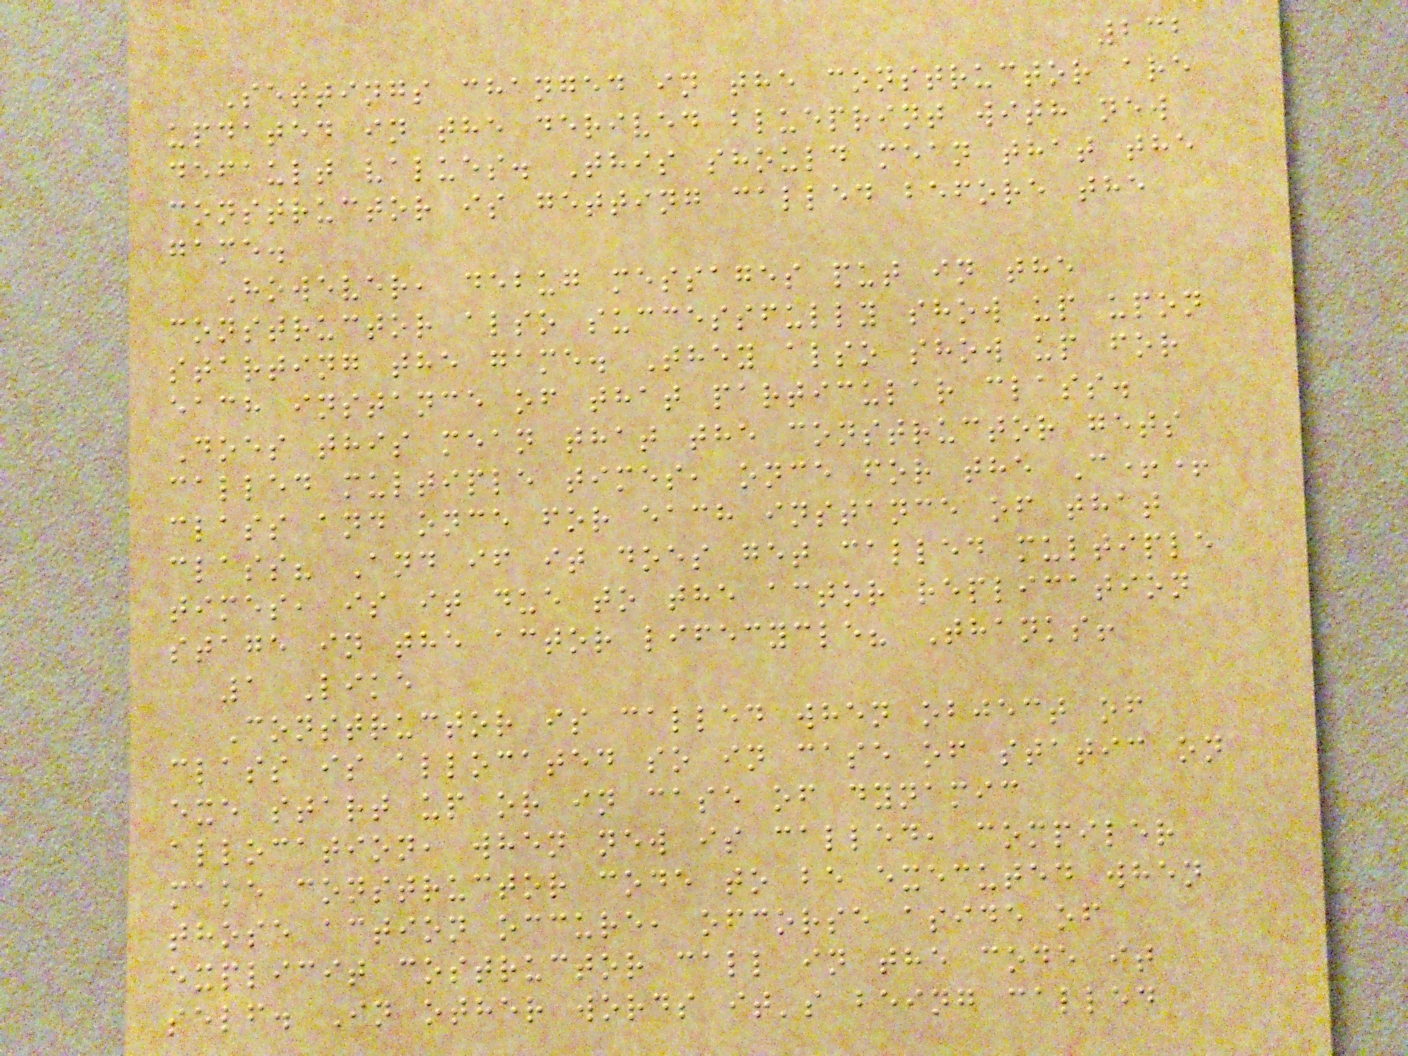232
Settings changed in the constructor are
updated in the derived blueprint with new
default values. This should mean that the
constructor is getting called before the
game.
However, debug messages put in the
constructor also successfully show up upon
starting the game. They also show up for
each instance of that particular class.
Does this mean that the constructor gets
called multiple times, once for the C++
class and once for each instance of that
class? And if it does get called multiple
times, is it due to the actor replication
stage in the actor lifecycle? Thanks!
1 Like
Constructor is called when object of
class is allocated so in case of static on
exe start up or in case of dynamic
allocation, when new is called, compiler
make constructor code to be executed when
those action occure, ofcorse aside of
explicit costructor call in the code it
self. In other words it's being called
